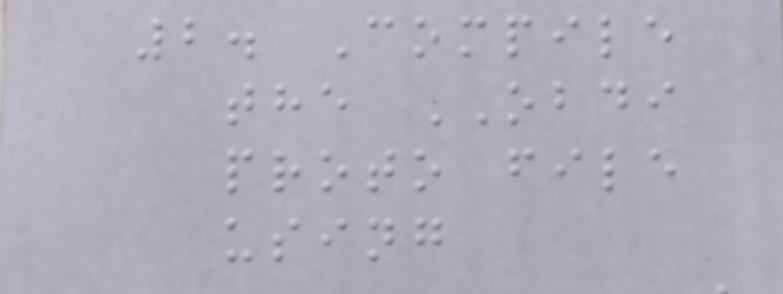2. Compile
the OBDI
proto file
using
